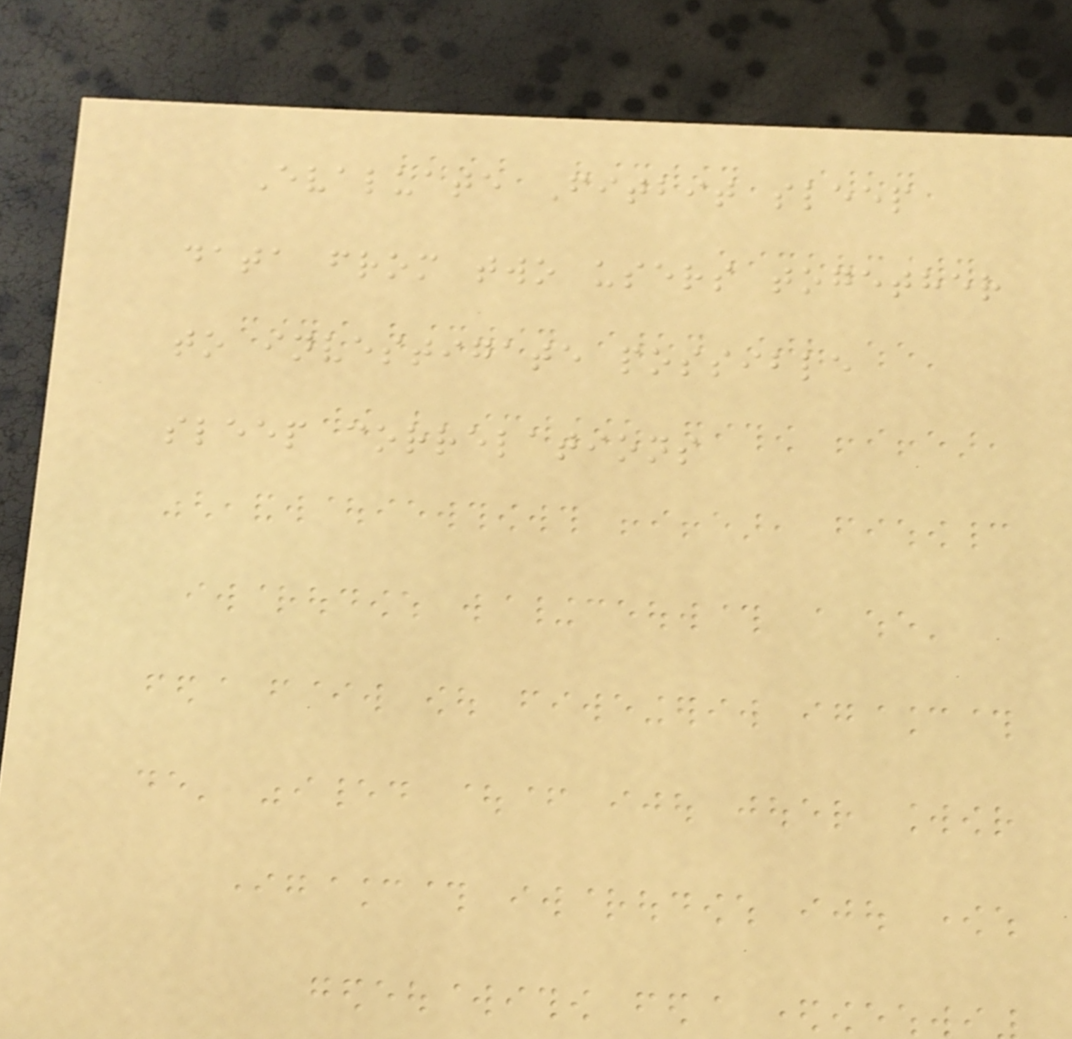Evaluate Fitbit sleep
data from two users together
to investigate possible
sleep correlations
